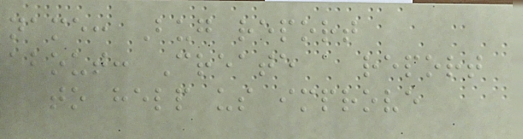name: Bug report
about: Create a report
to help us improve
